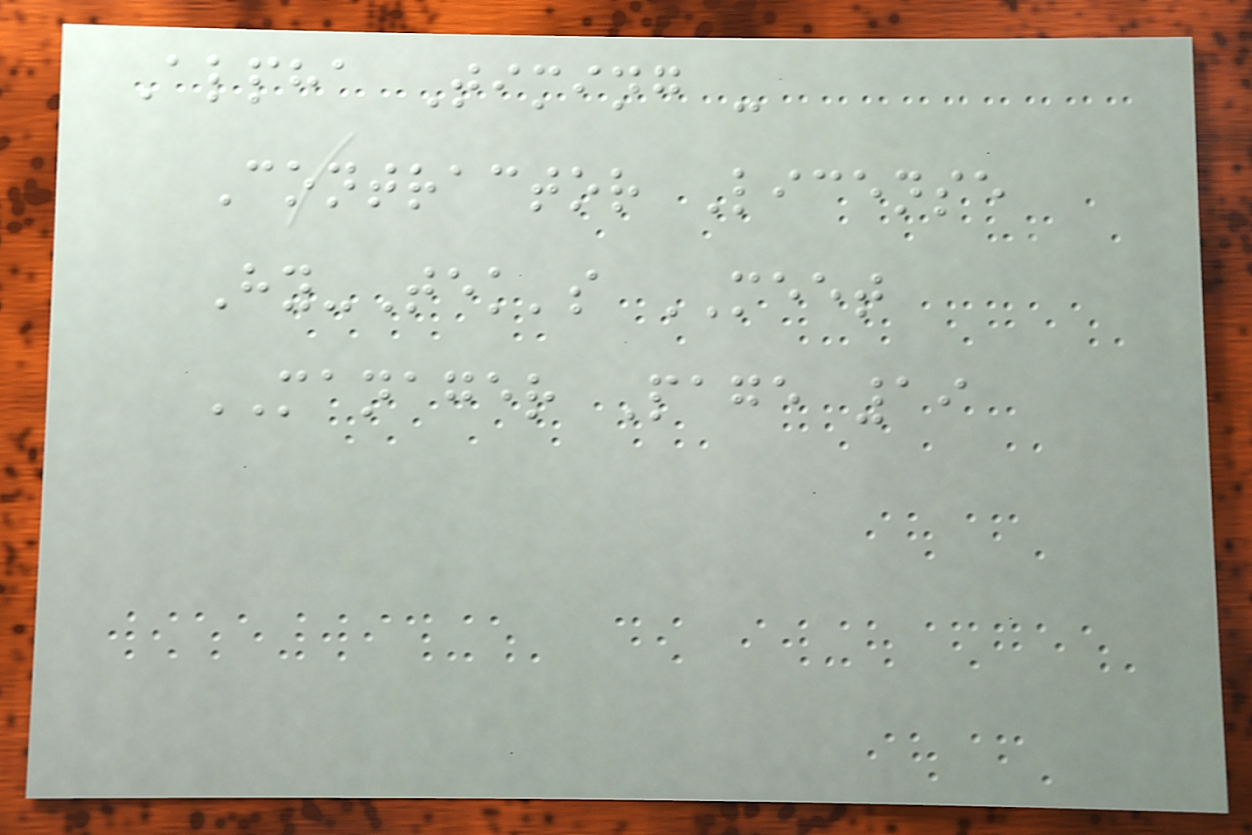Alpha Timing -
Contractor License
Hy-Tek's MEET
MANAGER Page 19
